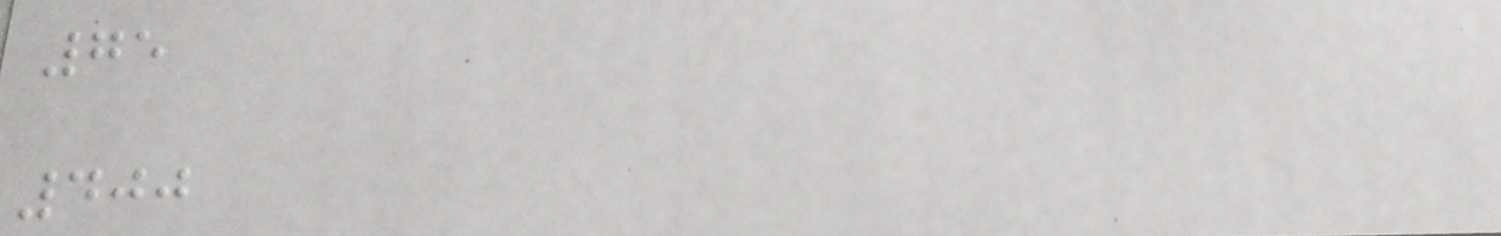75
400
